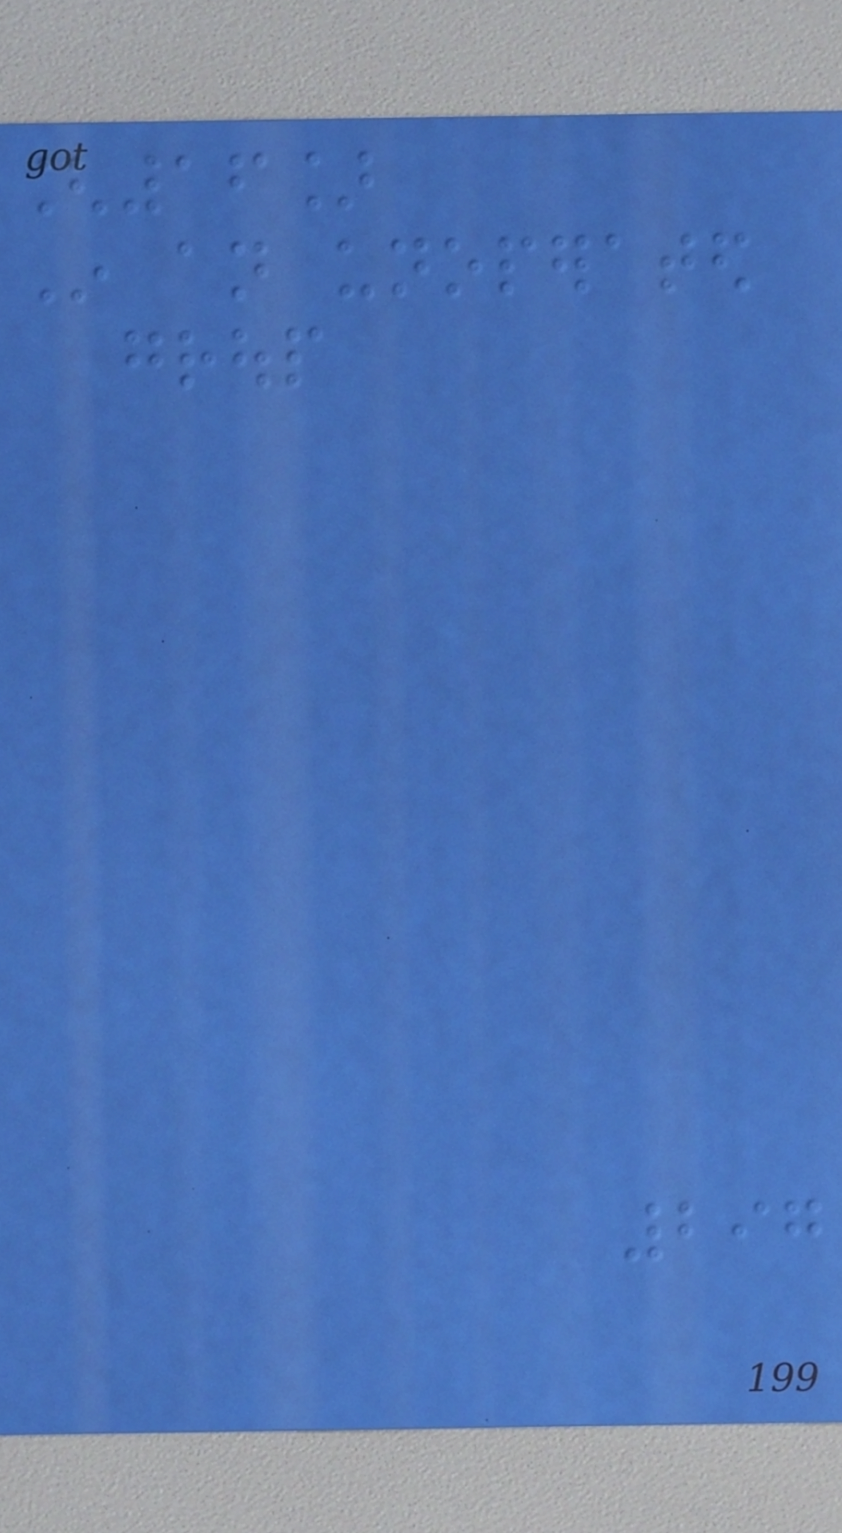[16]
In an unoperated
group
297
